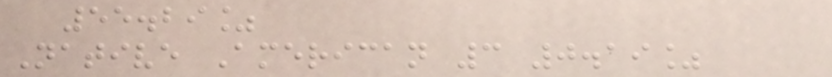55.29%
Native American 3 0.19%
